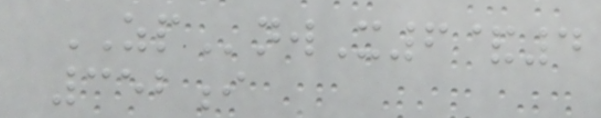ZPnwX6&4
352i
